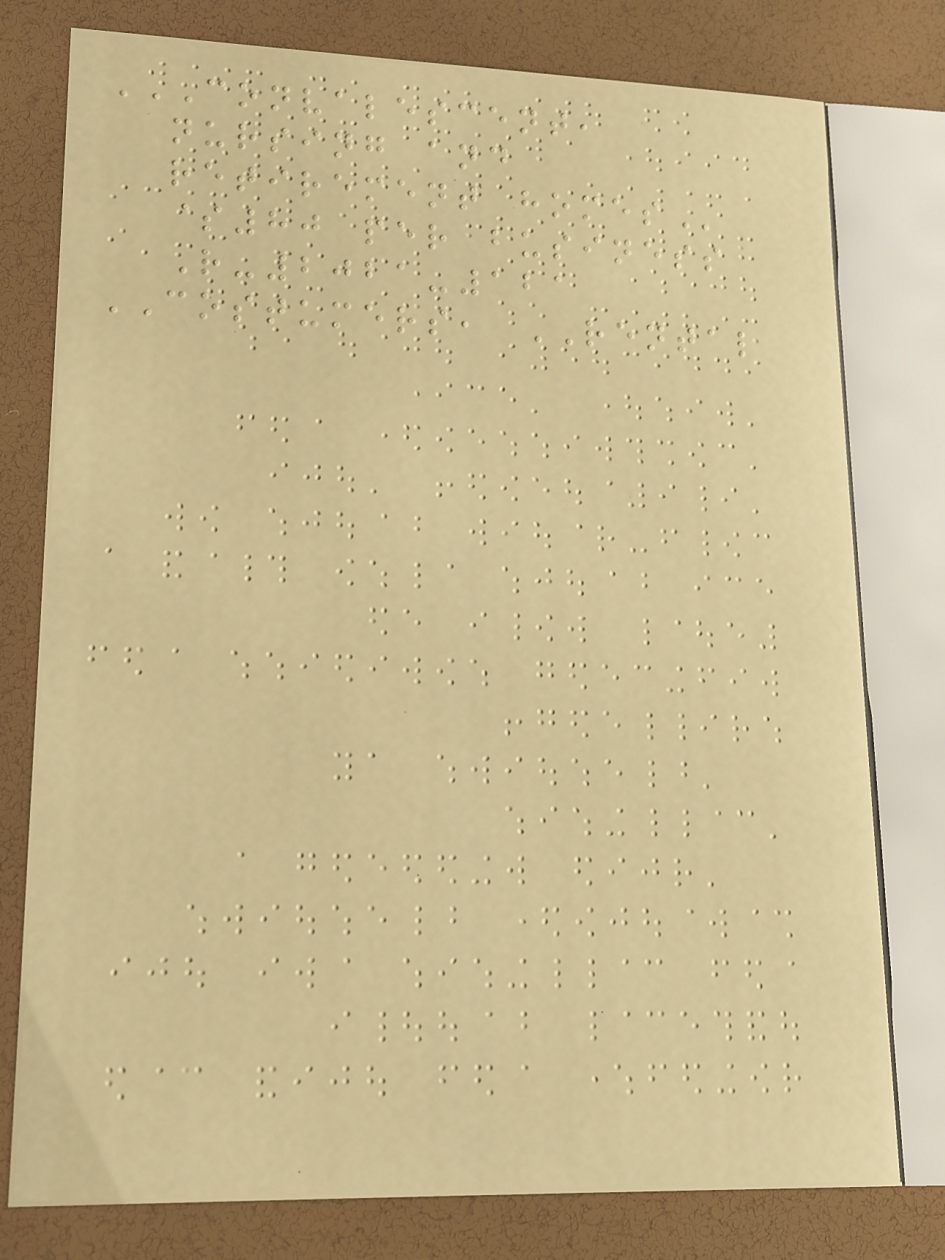CONVALESCENT,
NURSING AND
RETIREMENT HOMES
$80 per business
R-2021-121
COSTUMERS, RENTAL
